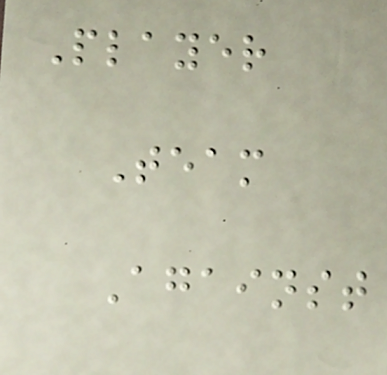Player
Team
Against
